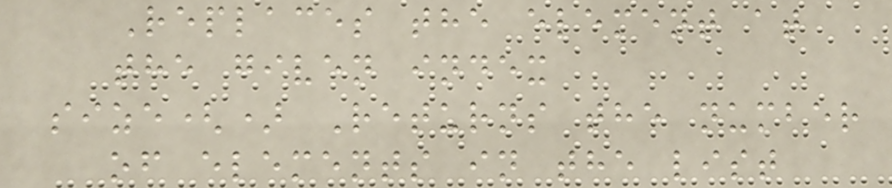Replaces the element at
the given index
size() Returns the number
of elements in the list
